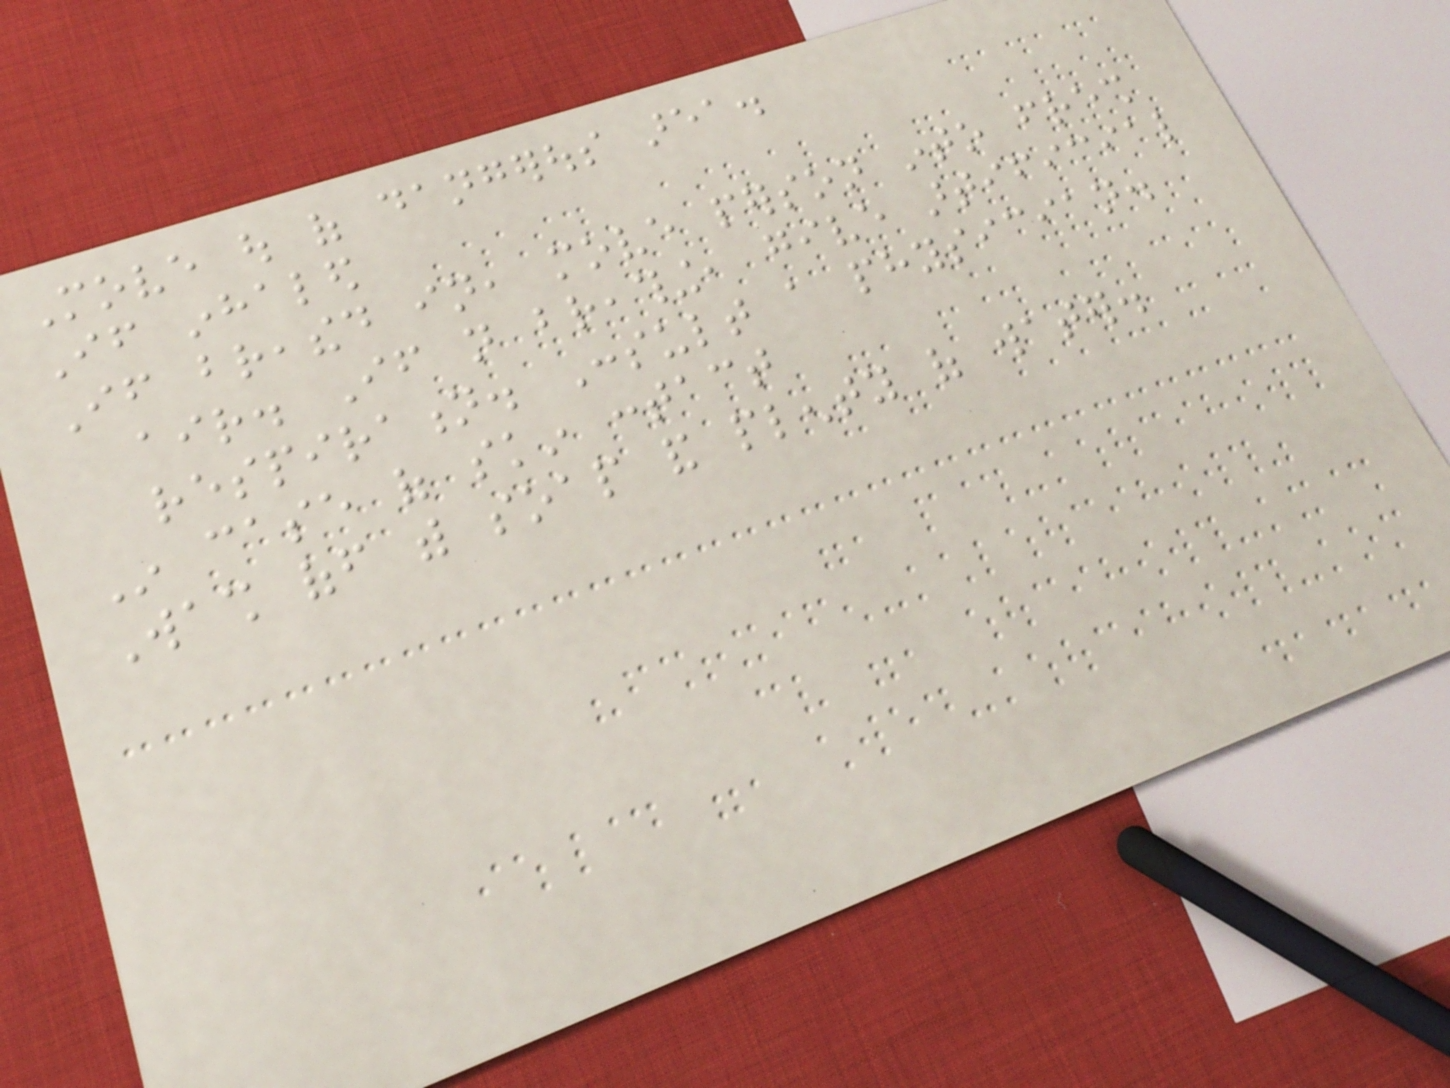Move out of dangerous area.
If inhaled
If breathed in, move person into fresh
air. If not breathing, give artificial
respiration. Consult a physician.
In case of skin contact
Wash off with soap and plenty of water.
